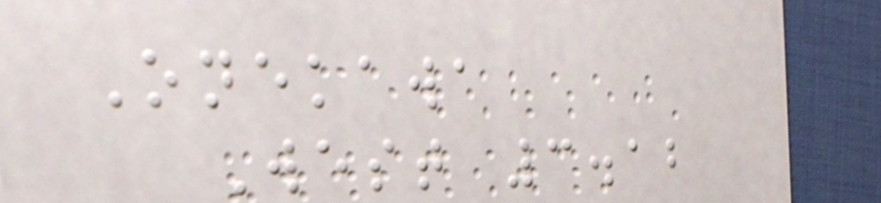Onekawa
West 3.12
